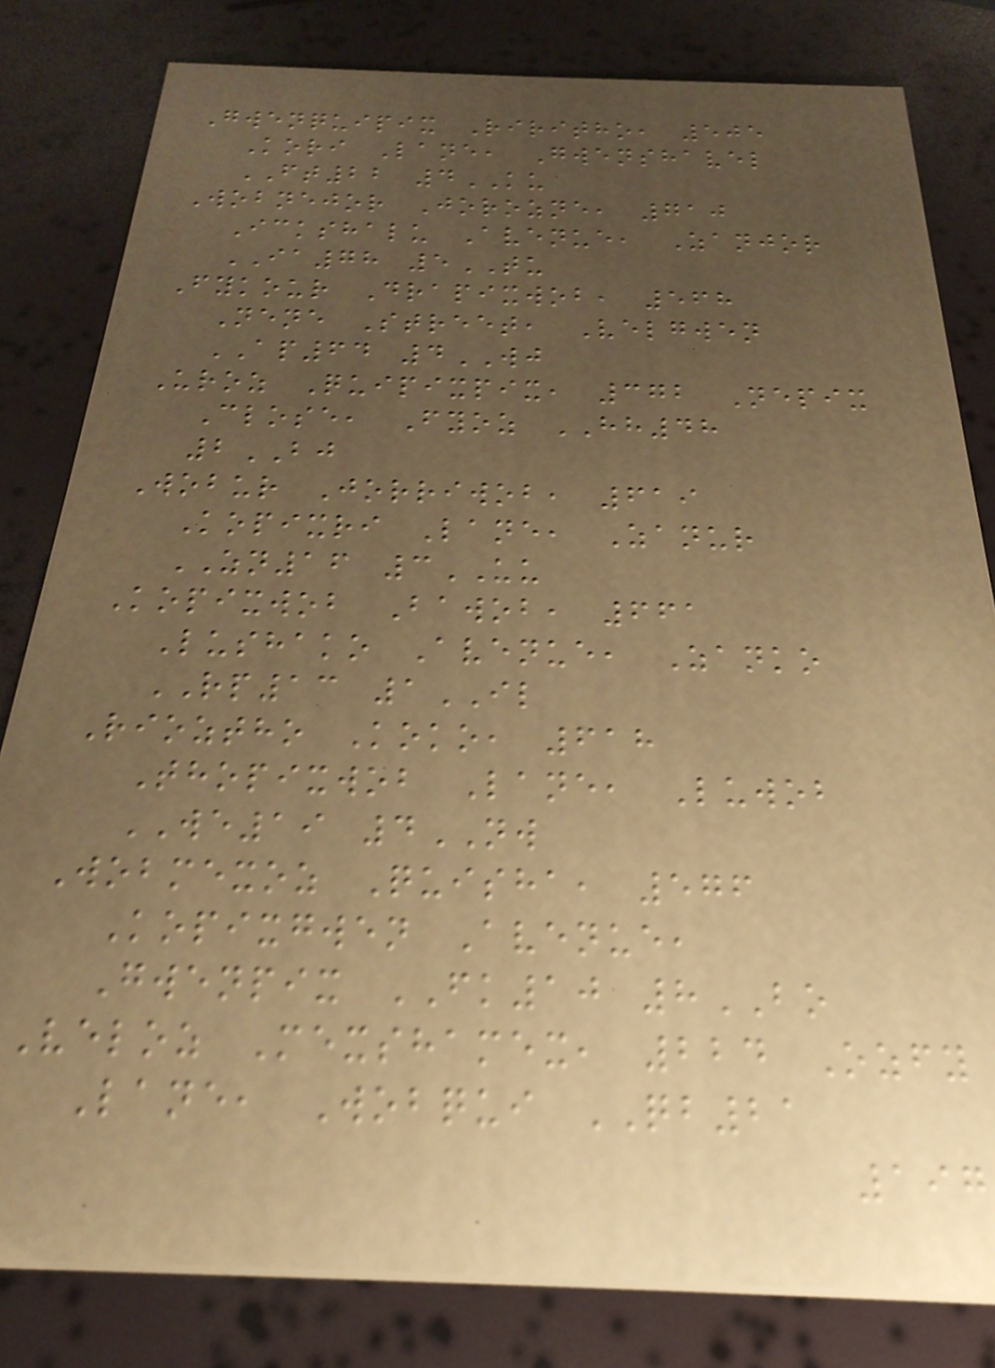Gwenquipix Riritho, 505
Kori Lane, Gwenshavel
FT22 4KU
Wobnejor Jorozne, 710
Ickshalu Avenue, Zanjor
IA78 5TU
Fykour Drapixwob, 568
Nene Street, Velgwen
AP64 4WJ
Uroz Quipixpix, 372 Nepix
Close, Fyoz HH48
2BJ
Wobur Jorriwob, 619
Kopixri Lane, Zanur
ZN16 3UU
Kopixwob Bawob, 661
Lushako Avenue, Zanko
RP13 1IL
Rioztho Koko, 618
Thopixwob Lane, Luwob
WE19 4NW
Wobmexoz Quisha, 576
Kopixgwen Avenue,
Gwenpix FK10 8BO
Veloz Mexshamex, 224 Ozfy
Lane, Wobqui QB21
197
